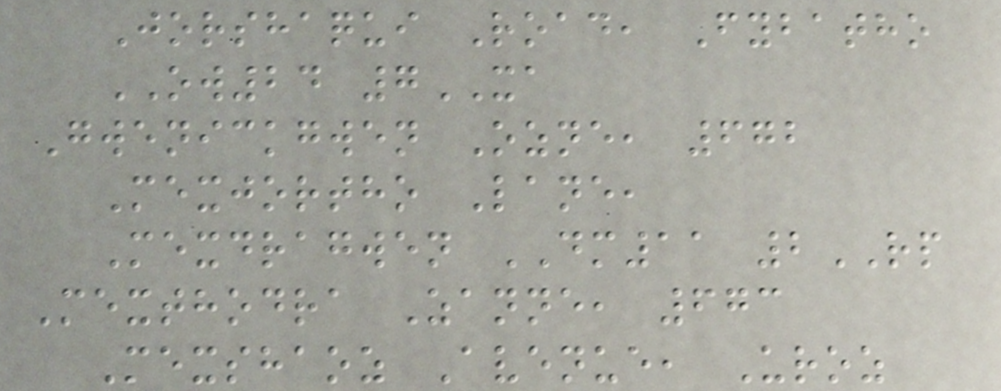Jorshaqui Road, Fybatho
OW24 7XA
Gwenickgwen Ozne, 672
Mexjortho Lane,
Mexdragwen DM11 2RP
Mexthodra Zanne, 673
Mexshaoz Avenue, Uroz
